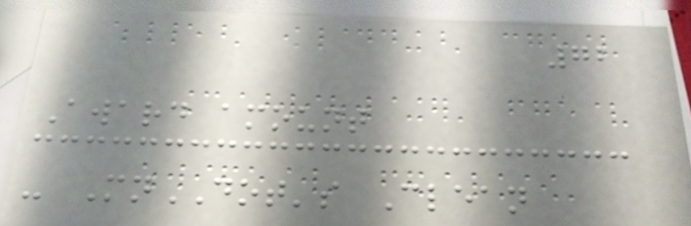72
Award amount
- MnDOT's Clean
